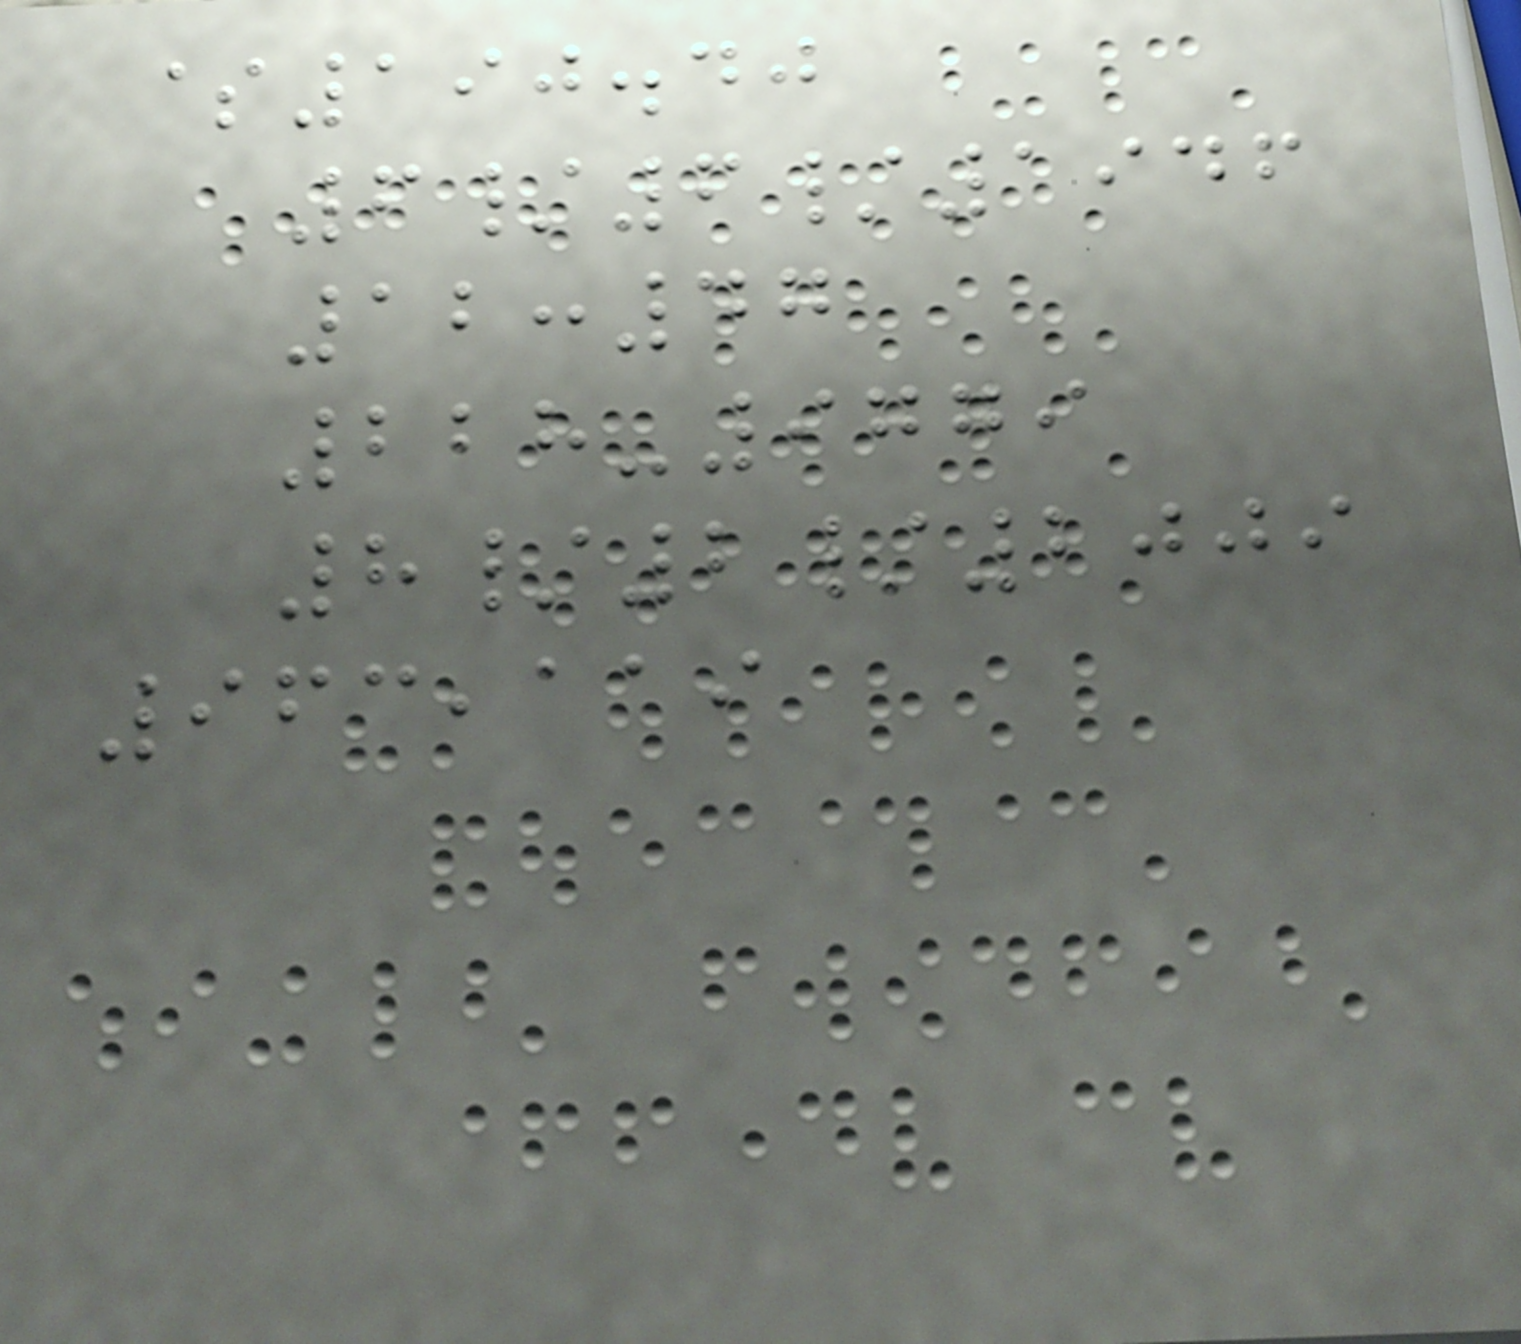$190.40
6/6/1946
12:47
228-9779
8/2/2009
963,119
